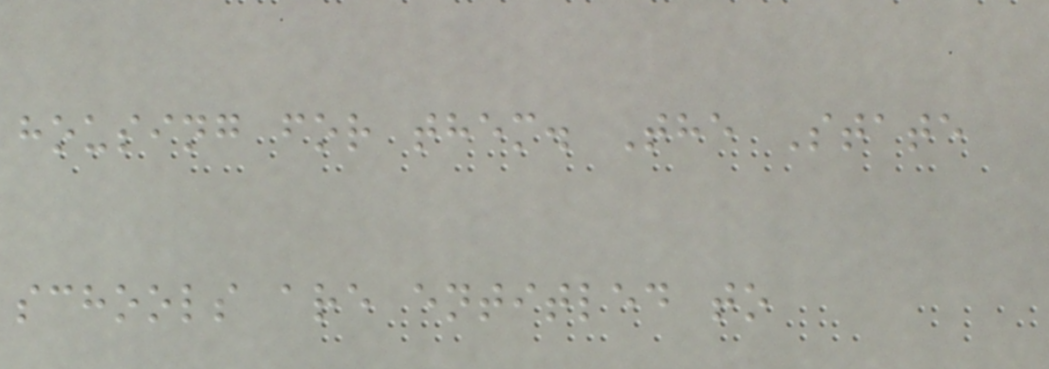housing for them. The State
schools are entitled to
